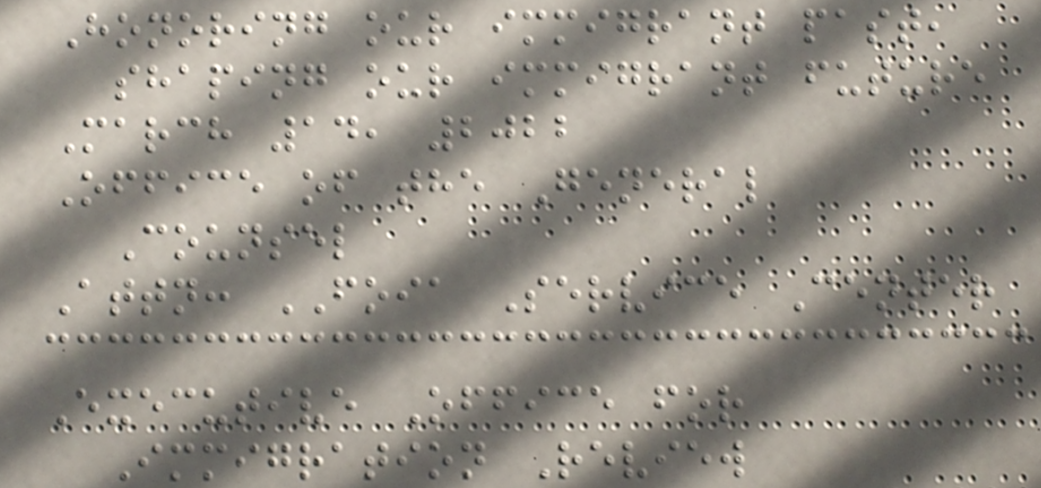Honoring our immigrant past,
shaping our immigrant future
March 14, 2022
Office of the General
Counsel
Attn: FOIA Service Center
Executive Office for
Immigration Review
